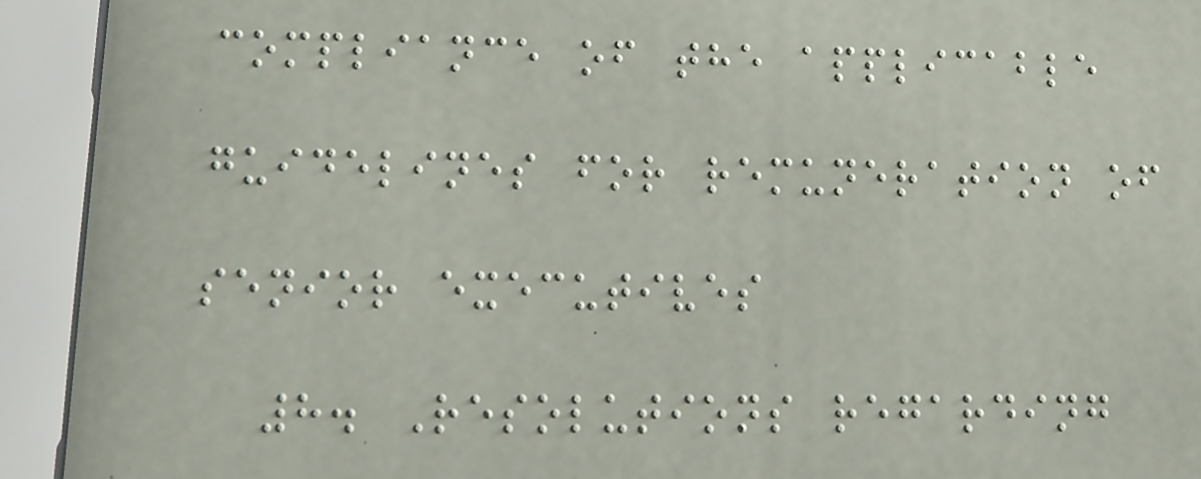compliance of the applicable
guidelines for remuneration of
senior executives
8. Resolutions regarding
